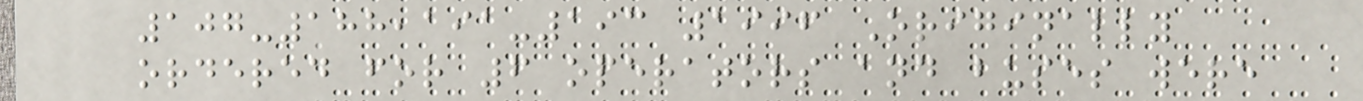107-188,191-193 1996 Originally
ordered for 6 operators and buses were
